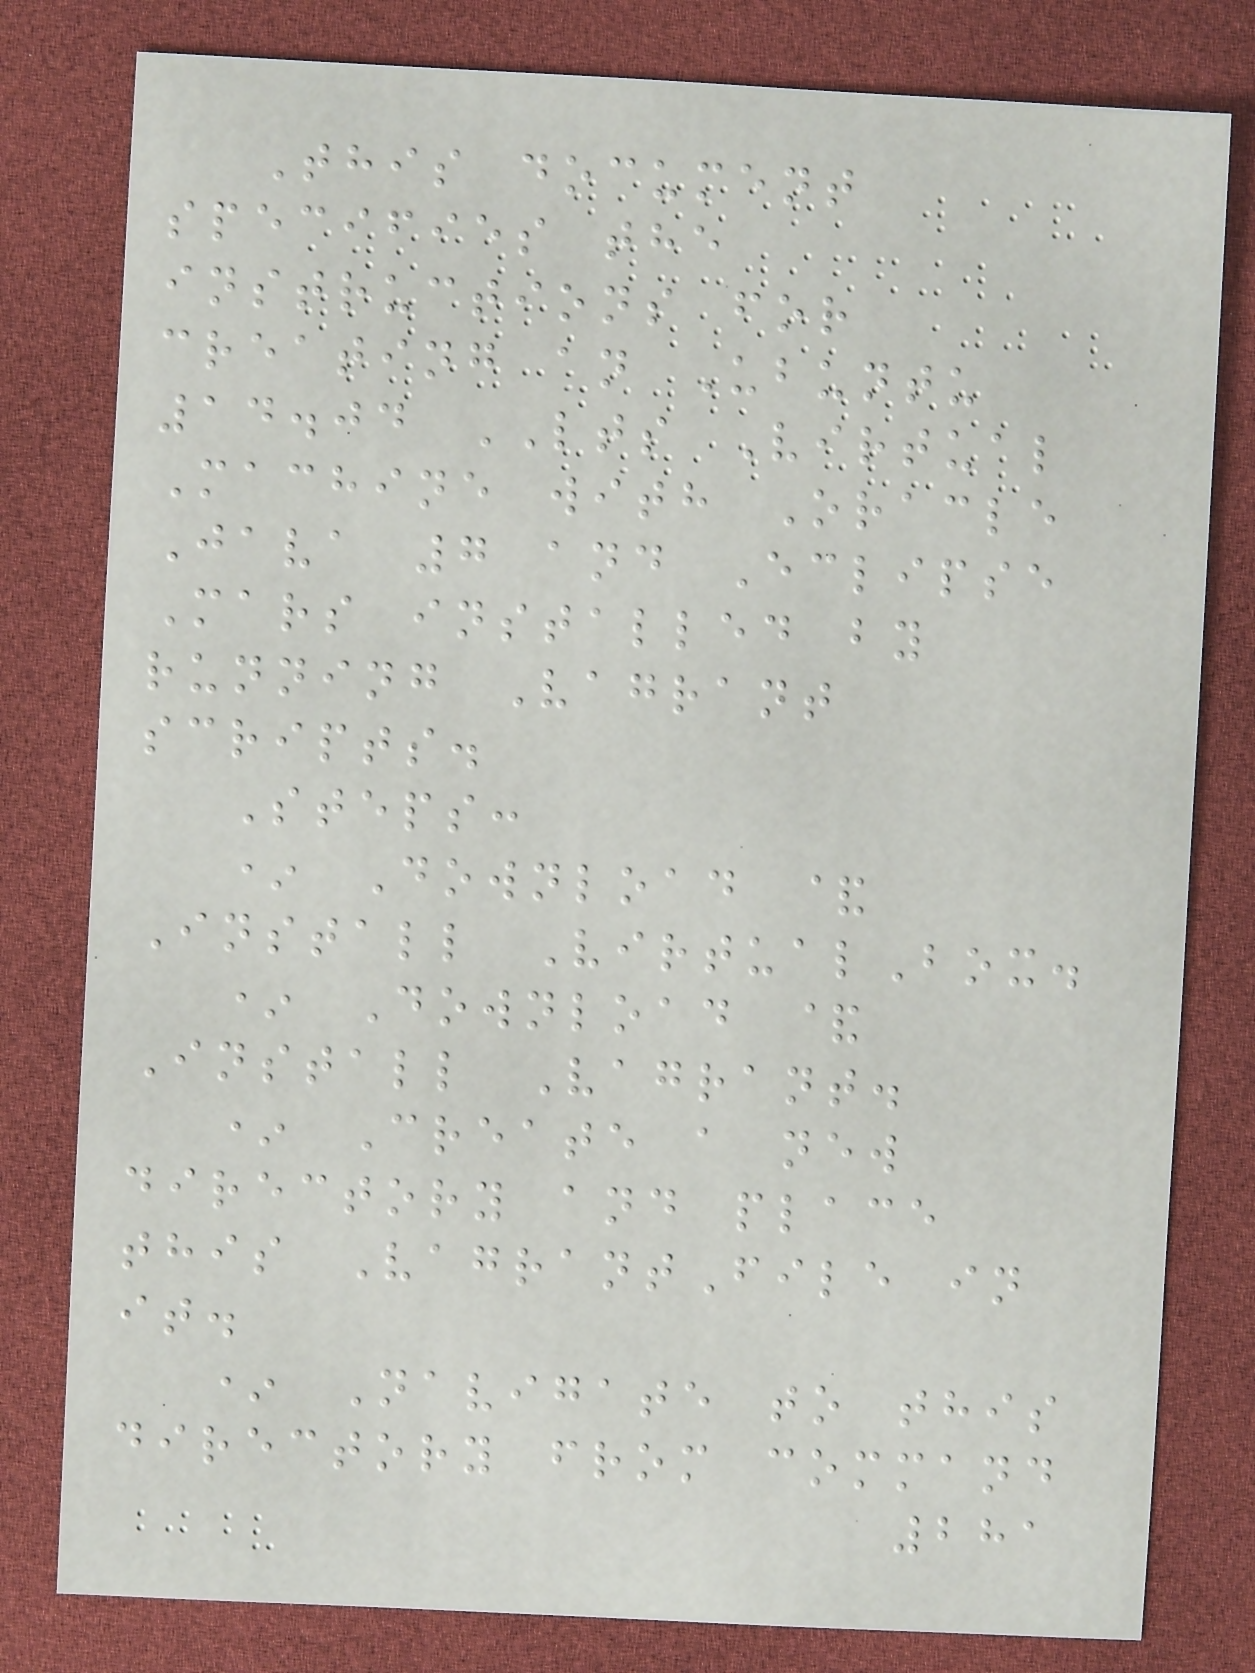This document
specifies the
instructions for
creating an Ubuntu
14.04 LTS Virtual
Machine with Oracle
Java 7 and Eclipse
Mars installed by
running Vagrant
scripts.
Steps:
* Download &
Install VirtualBox.
* Download &
Install Vagrant.
* Create a new
directory and place
this VagrantFile in
it.
* Navigate to this
directory from command
281
